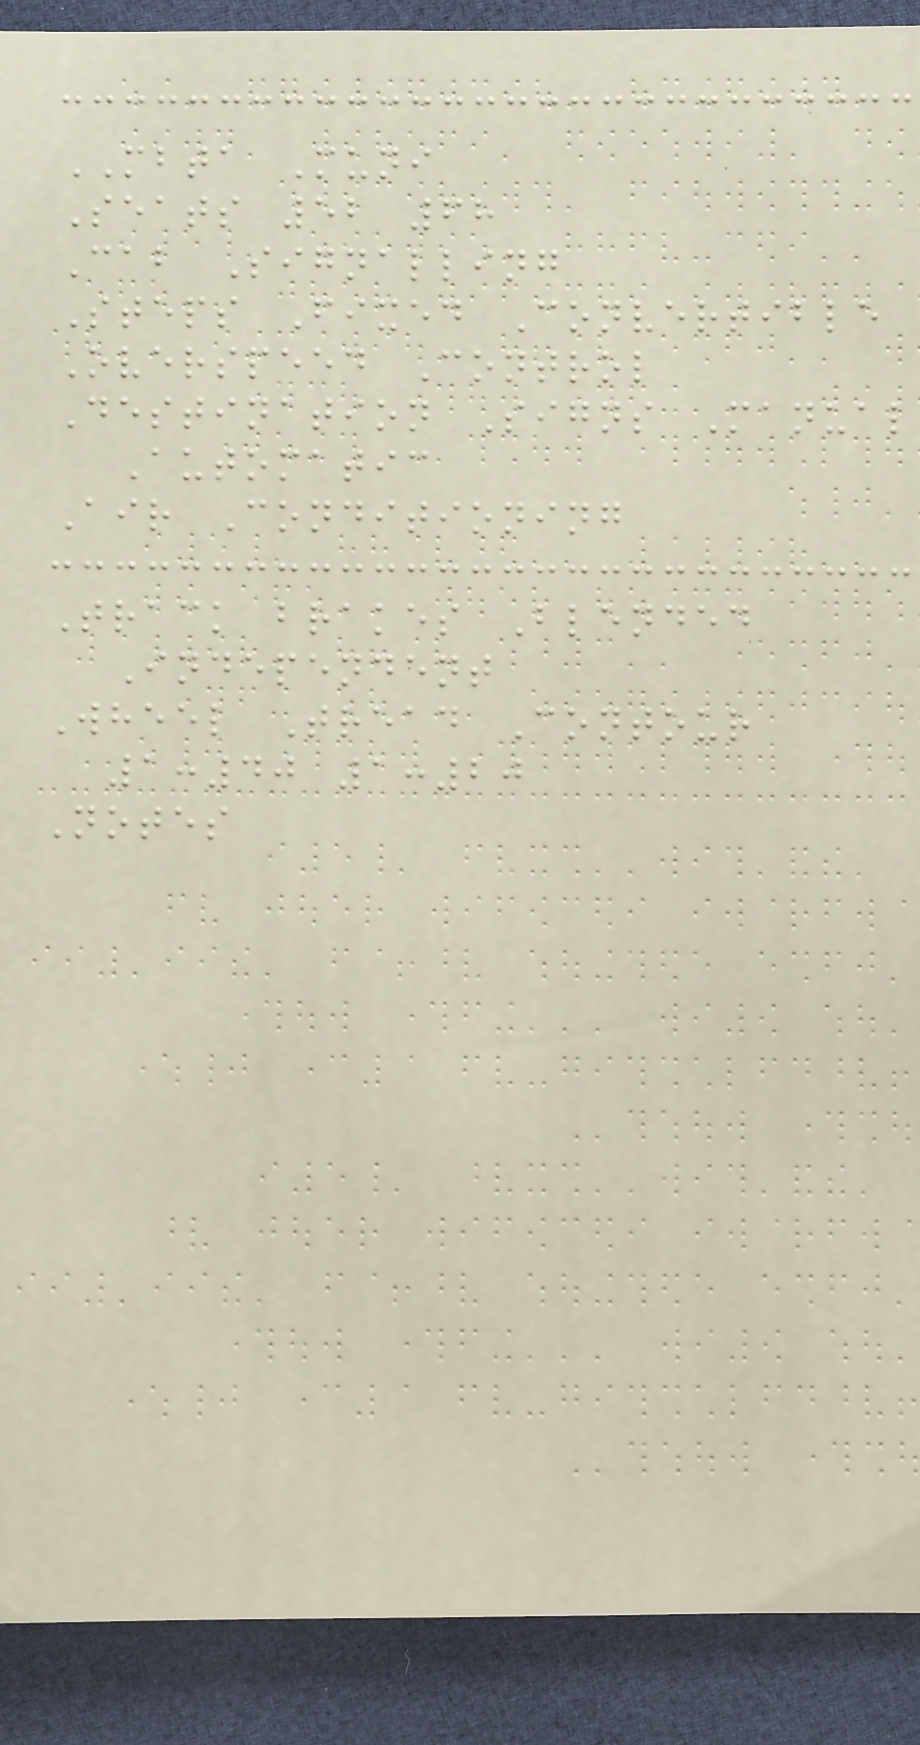MBTA Muni
Seats 52 68
Cab Signalling
Steps Fixed Convertible
Overspeed Control
Destination Signs Manual
Automatic
Air Conditioning
Track brakes Blended
Independent
Wheel Tread Contour
1:40 1:20
Notes
